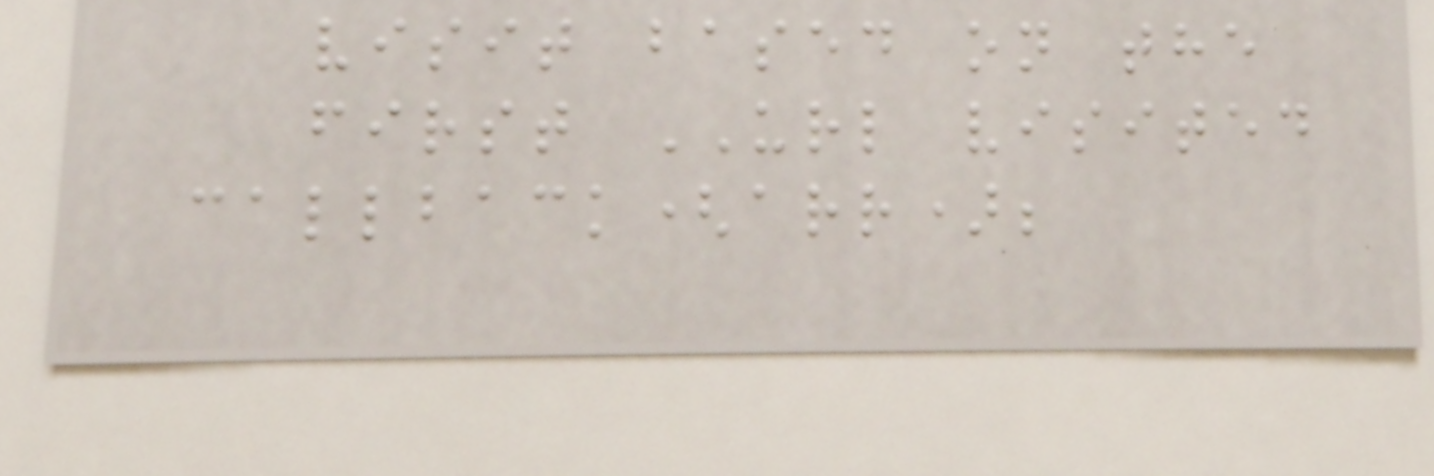visit based on the
first URL visited
callback(arr);
